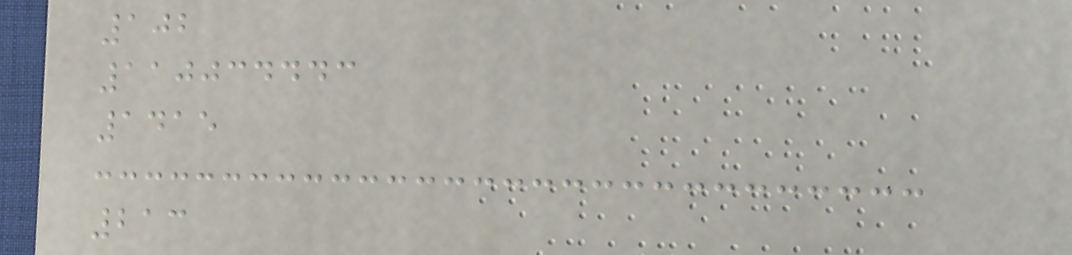102
110034443
1415
213
